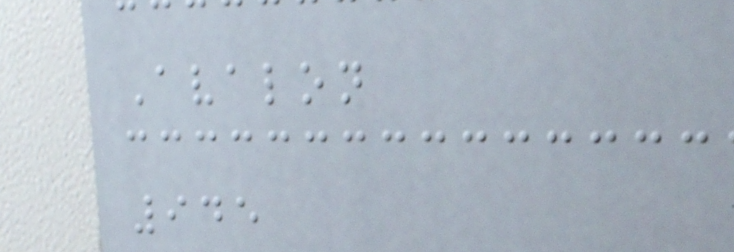Avalon
945
